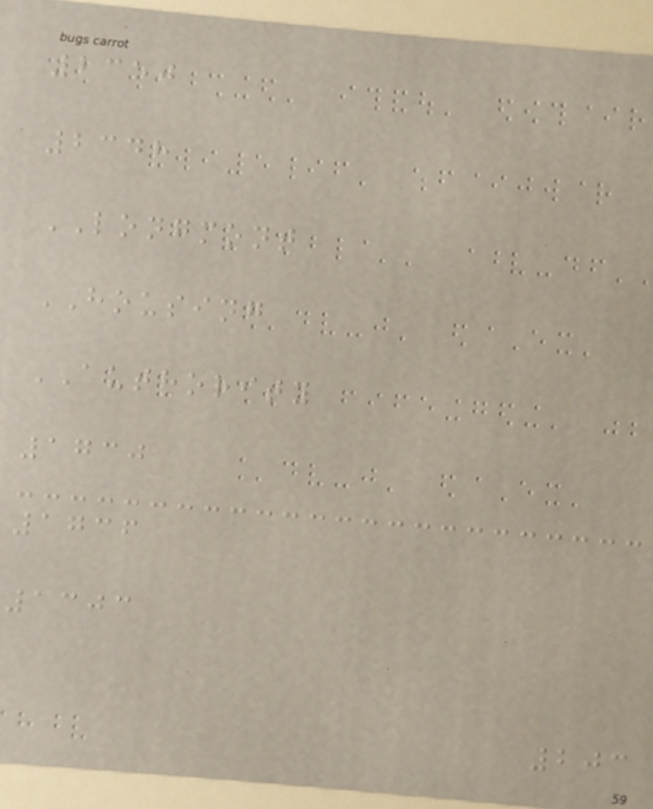2350
2348
LONGMONT
HOUSING
AUTHORITY
1730
1736
1303
203
